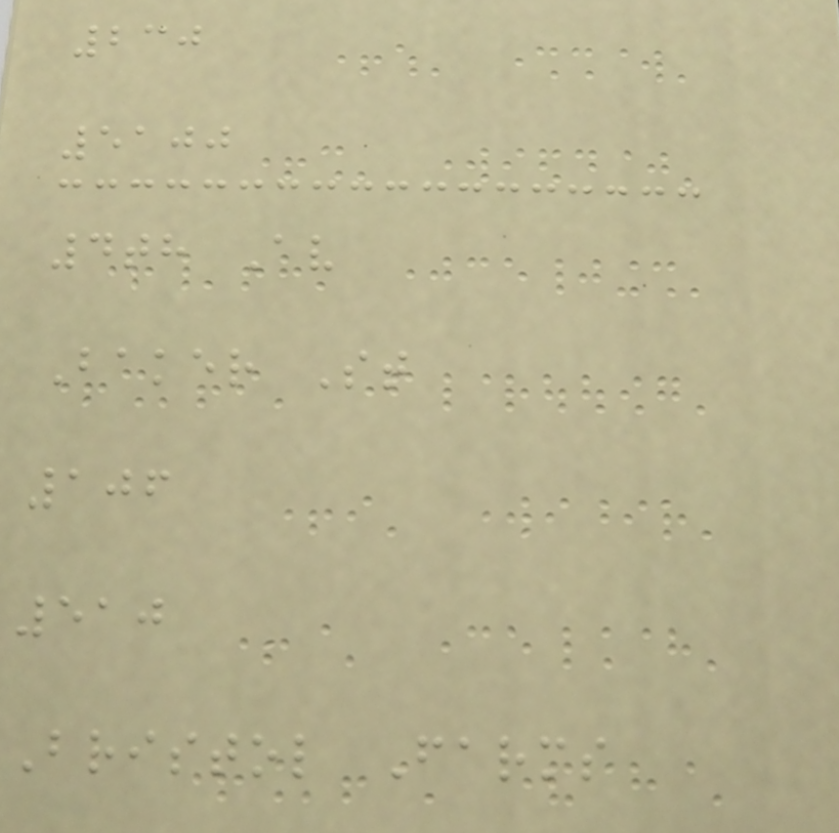230
5100
4th Av
Baker St
106
510
Bristol Farms
